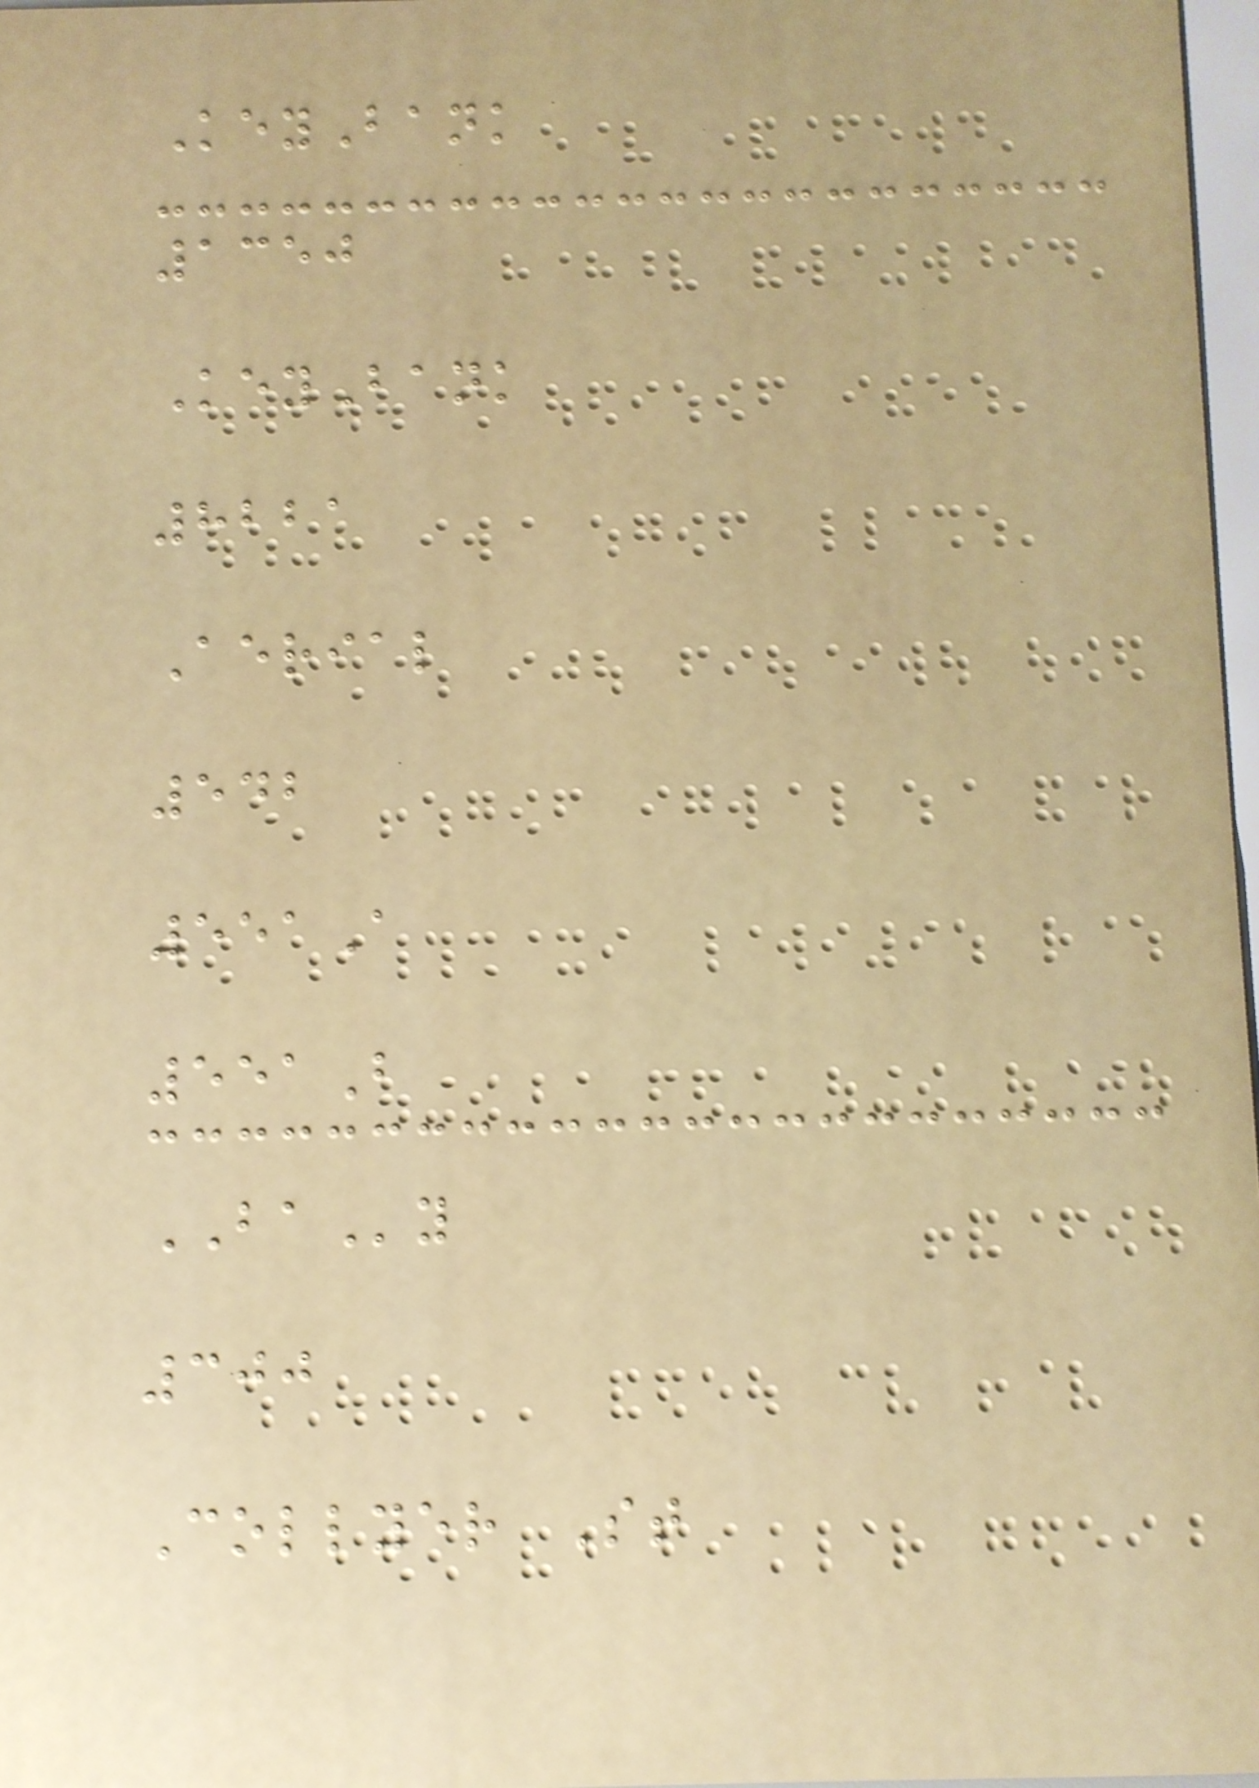KeyBank
1350
KeyBank
8221
Aerial
542
551A
551B
BAy
300
Collyer St
